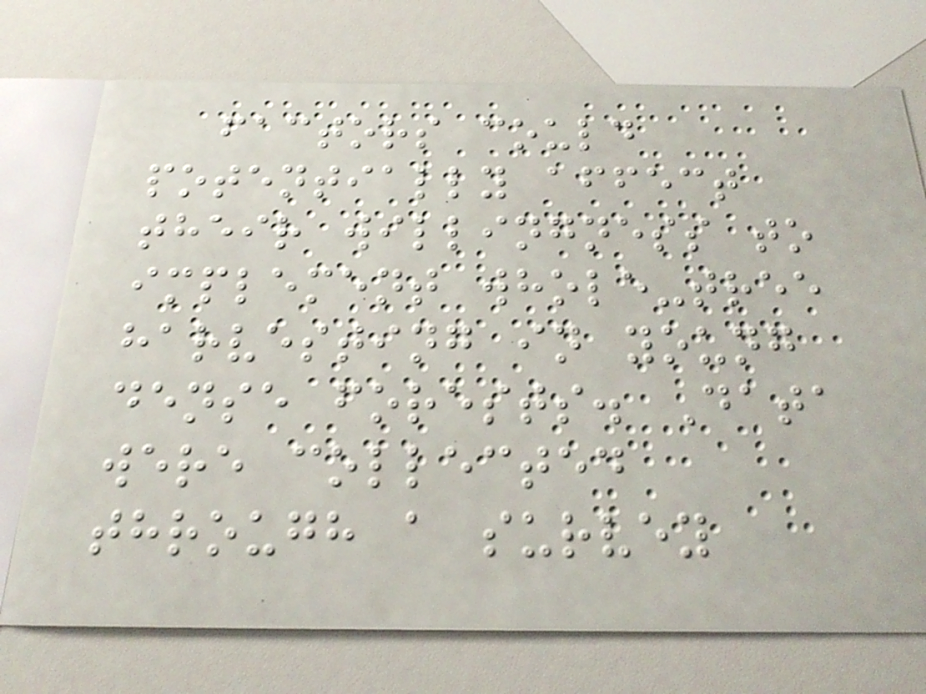factors could
potentially affect
their willingness to
implement whole-tree
harvesting in young
dense forests. Data
were collected
through a survey
